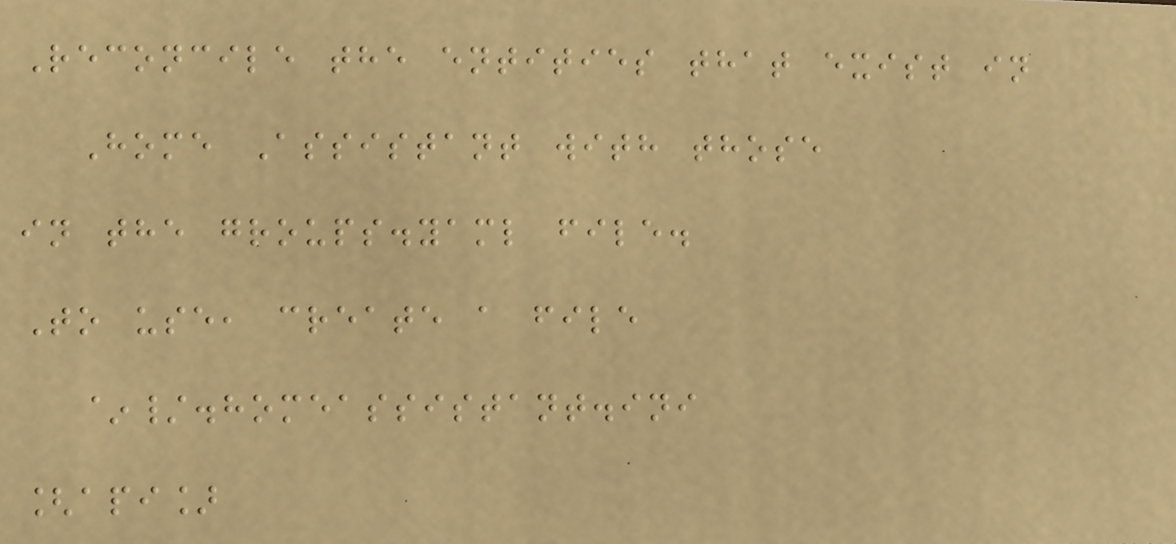Reconcile the entities that exist in
Home Assistant with those
in the groups.yaml file.
To use, create a file
~/.homeassistant.ini
[api]
